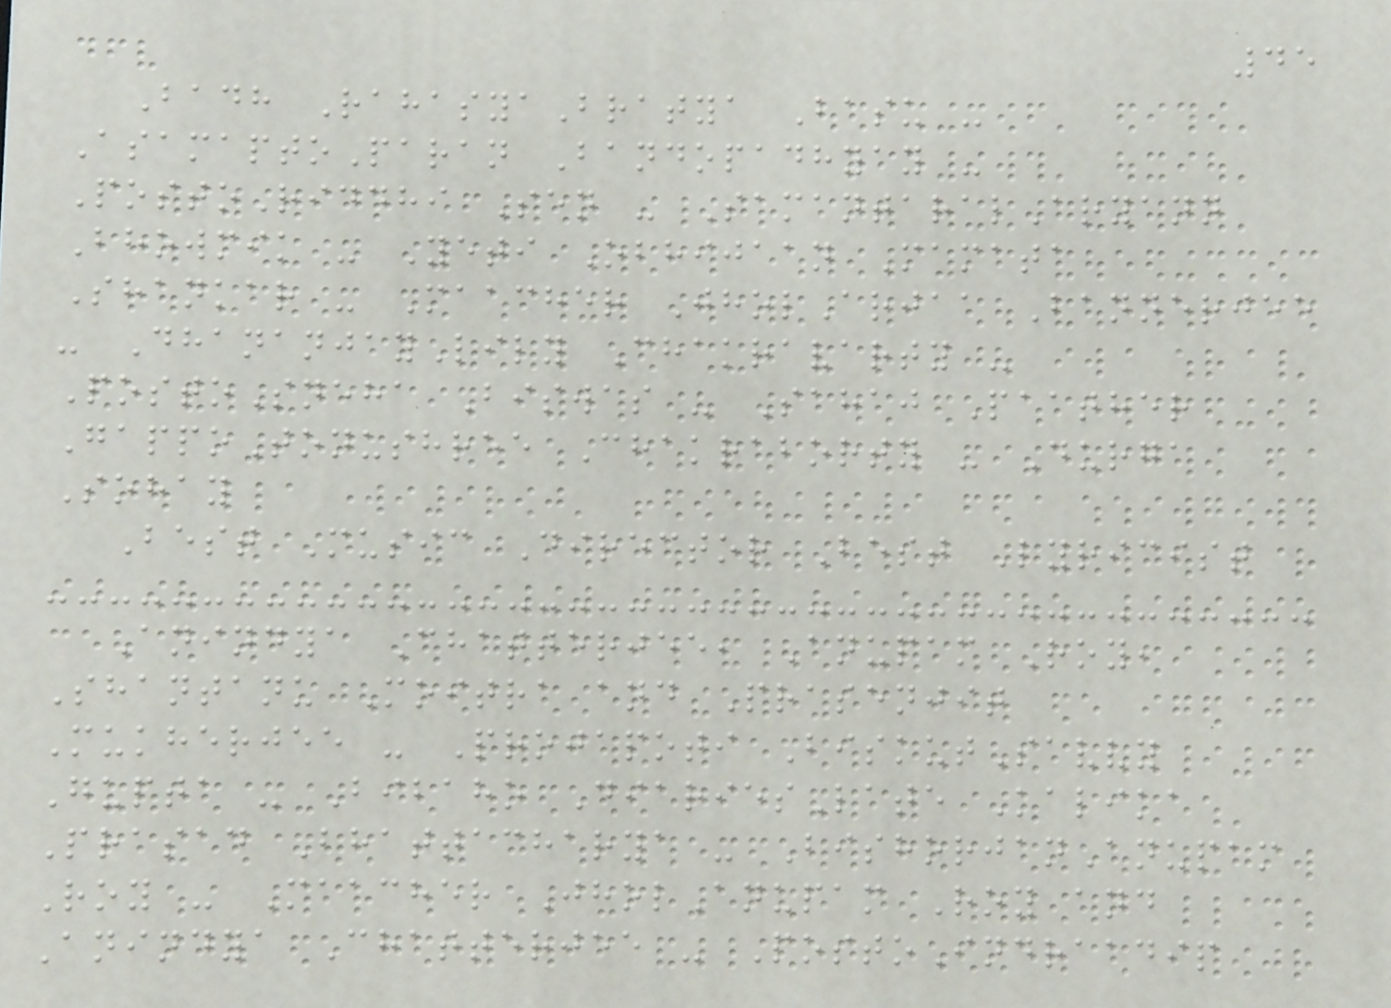45
Badh RahasyaBratya Basu -
AsamaptoParan Bandopadhyay -
PostoRiddhi Sen - SamantaralAryann
Bhowmik - Yeti Obhijaan Mamata
Shankar - Maacher JholArjaa Bannerjee
- DhananjayLily Chakravarty -
PostoSneha Biswas - Sahaj Paather
GappoTonushree Chakraborty - Durga
Sohay
Best Music Director Best Lyricist
Anindya Chatterjee, Anupam Roy,
Shantanu Moitra and Prasenjit
Mukherjee - Projapoti BiskutSavvy
Gupta - Bibaho DiariesLate Kalika
Prasad Bhattacharya - BishorjanAnupam
Roy - Maacher JholAnupam Roy and
Anindya Chatterjee - PostoIndraadip
